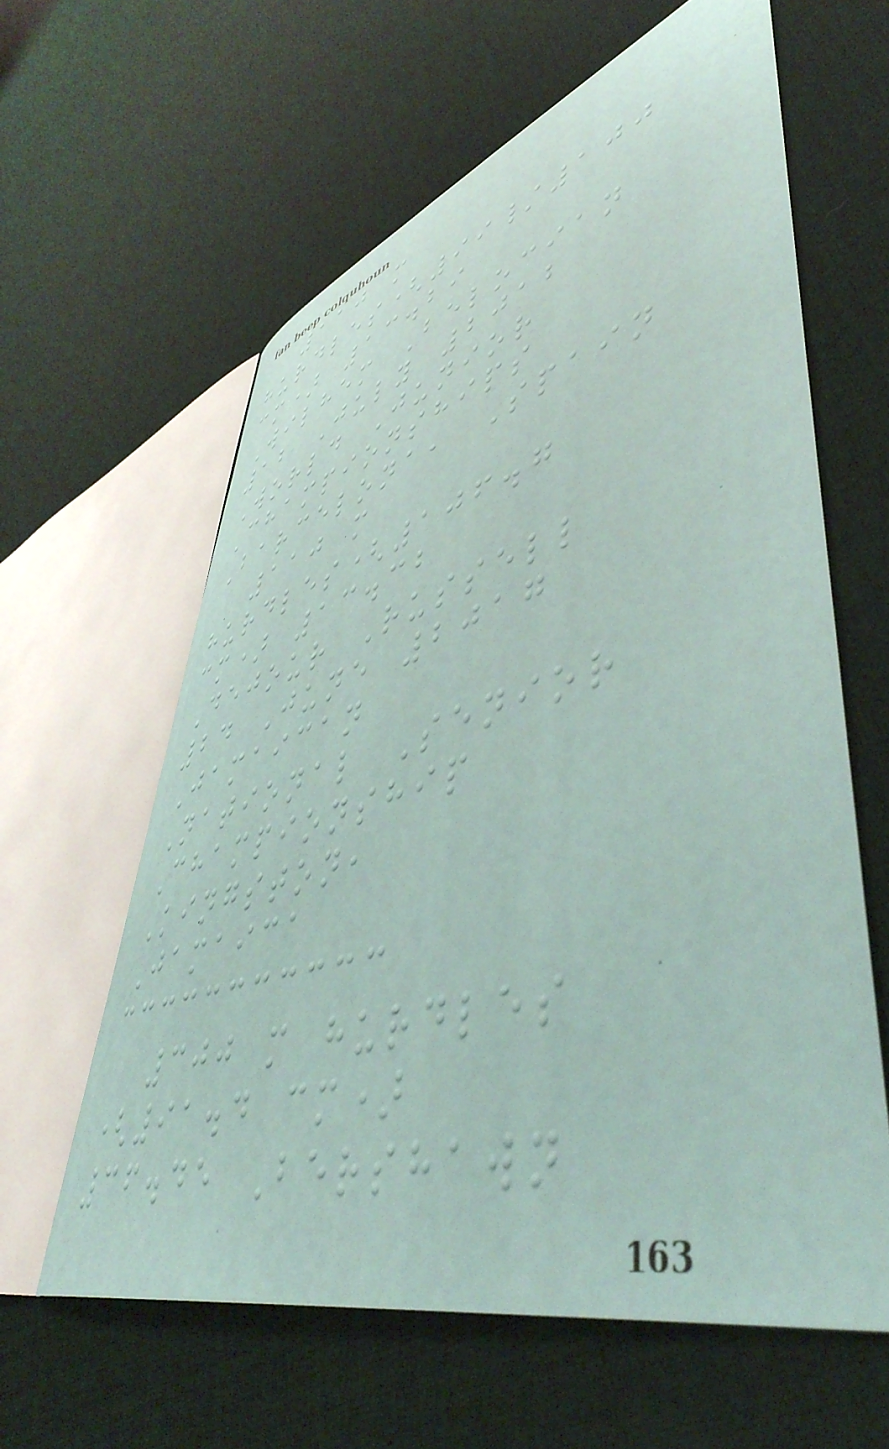110 m
hurdles(99/100
cm) 13.29
Wilhem Belocian
12 July 2012
World Junior
Championships
Barcelona, Spain
110 m
hurdles(106.7
cm) 13.32
Dejour Russell
24 June 2017
Jamaican
National Senior
Championship
Kingston,
Jamaica
300 m hurdles
(91.4 cm)
36.45 Bershawn
